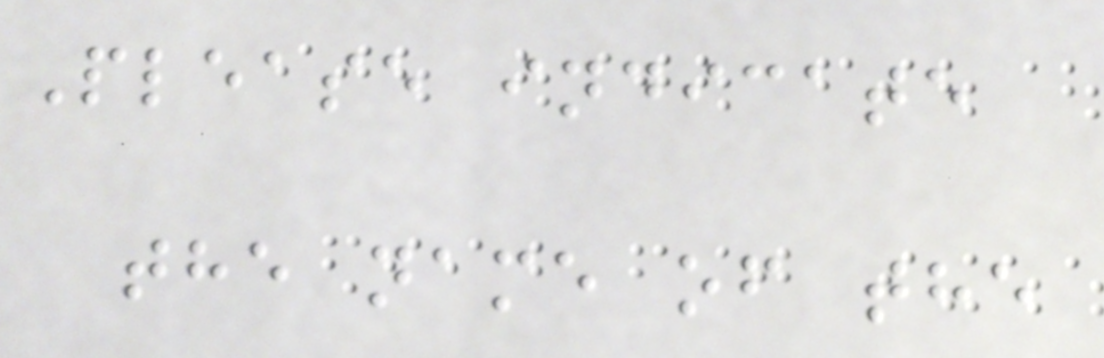Please indicate
the name of the
